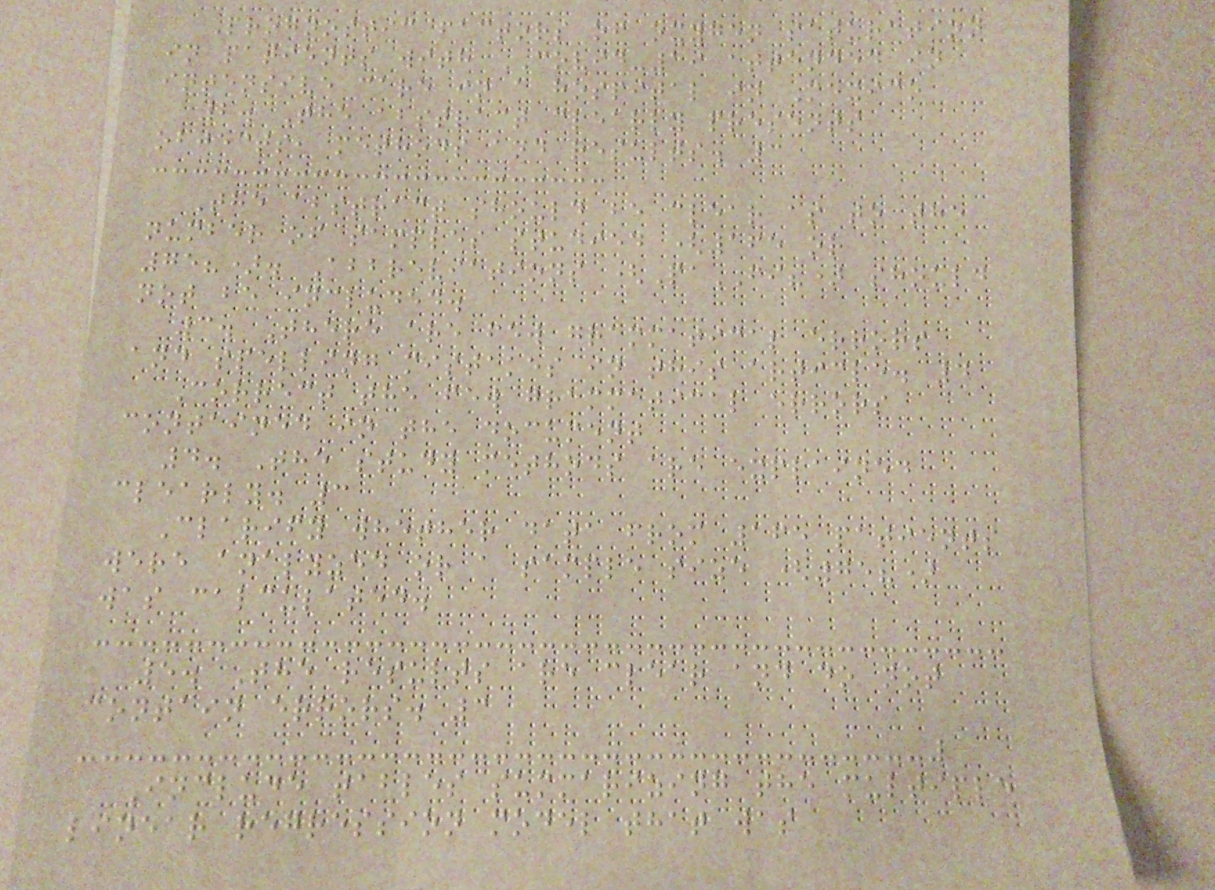Prognostic factors of oxygen saturation
in patients with COVID-19 attended in
intensive care in a hospital in Mexico
2. The abstract clearly presents
objects, methods and results. 3
The abstract should be clear as to the
number of samples studied (165 or
75?). Abbreviations (PaFI?) should
not be included.
3. There are few grammatical errors
and spelling mistakes in this article. 4
Correct the few grammatical errors
contained in the document
4. The study methods are explained
clearly. 3
Clarify whether data from 165 patients
were analyzed or a sample size (75?)
was calculated.
5. The results are clear and do not
contain errors. 3
Include tables summarizing the multiple
linear regression model that was
